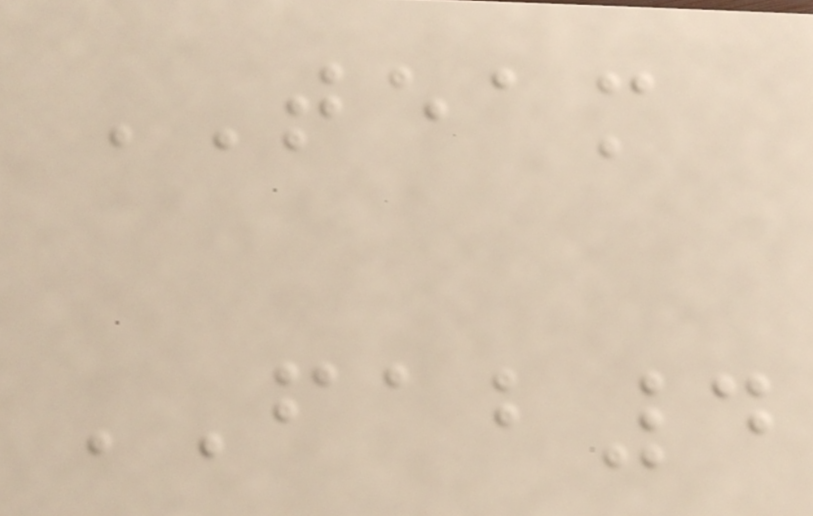TEAM
FAB4
